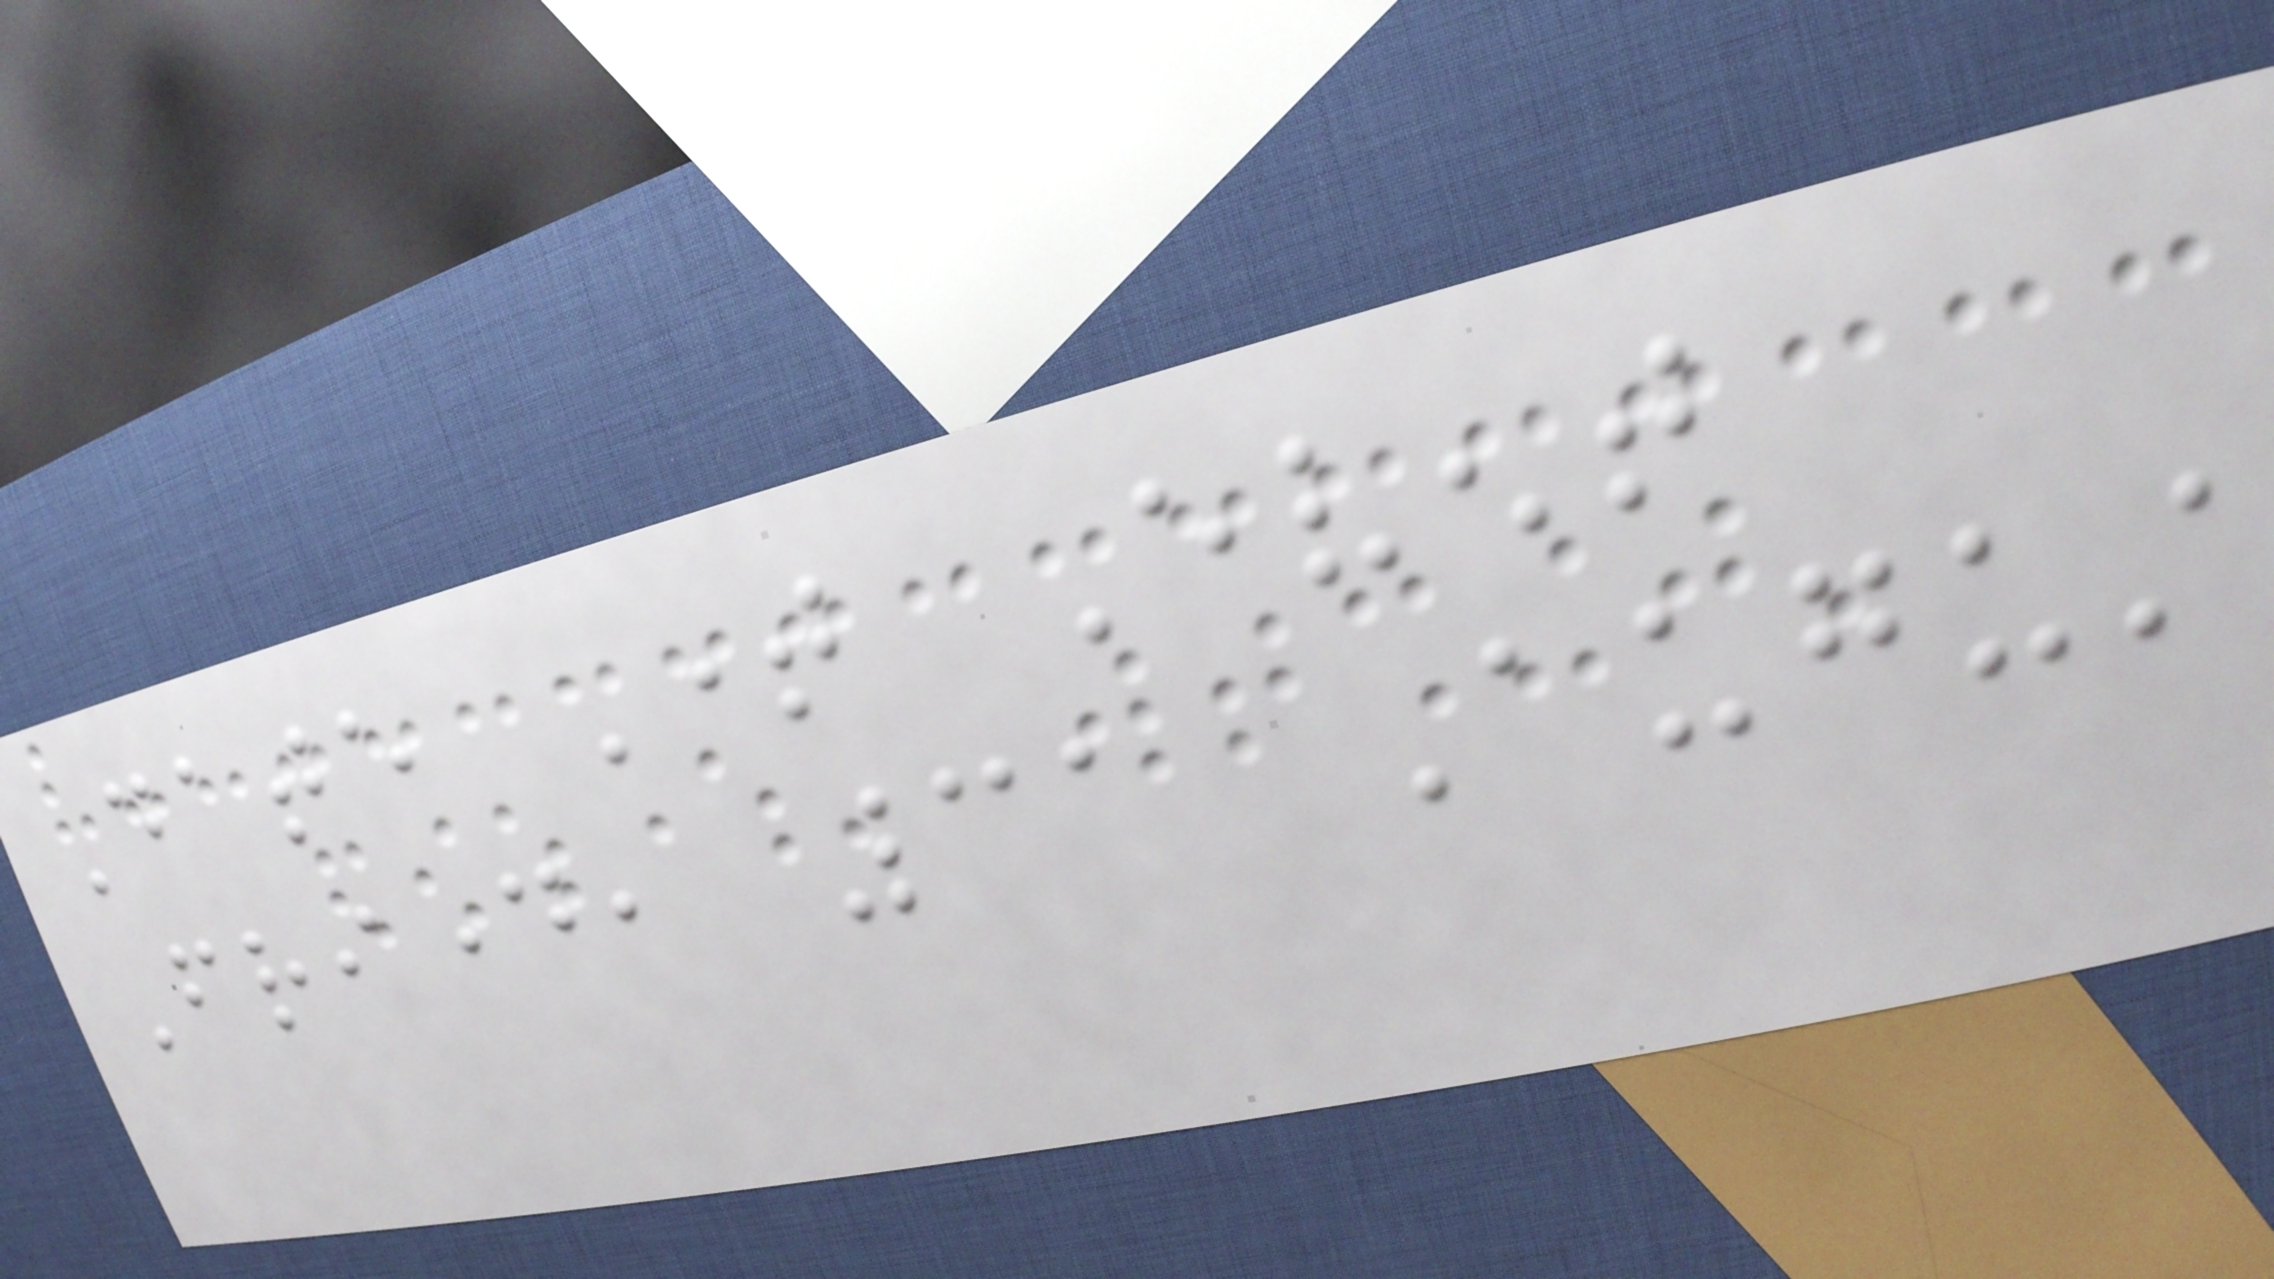Date Time Event
Friday, 31 August
